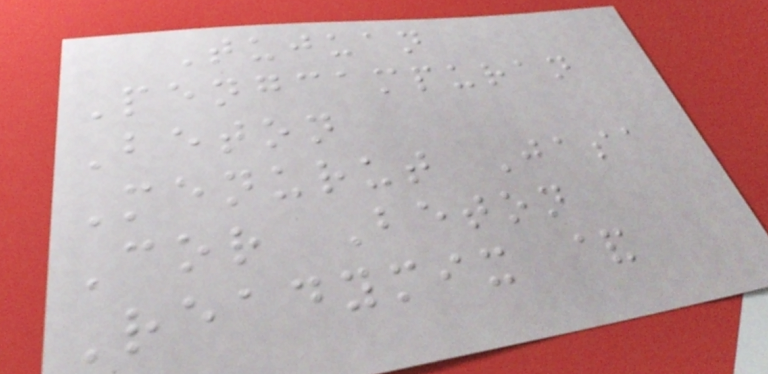Tujuan
Pengcampuran
Beton
Menurut Jasa
Cor Beton
Readymix &
